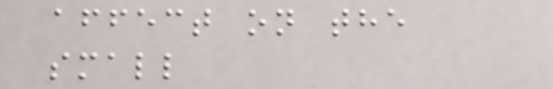affect on the
small
